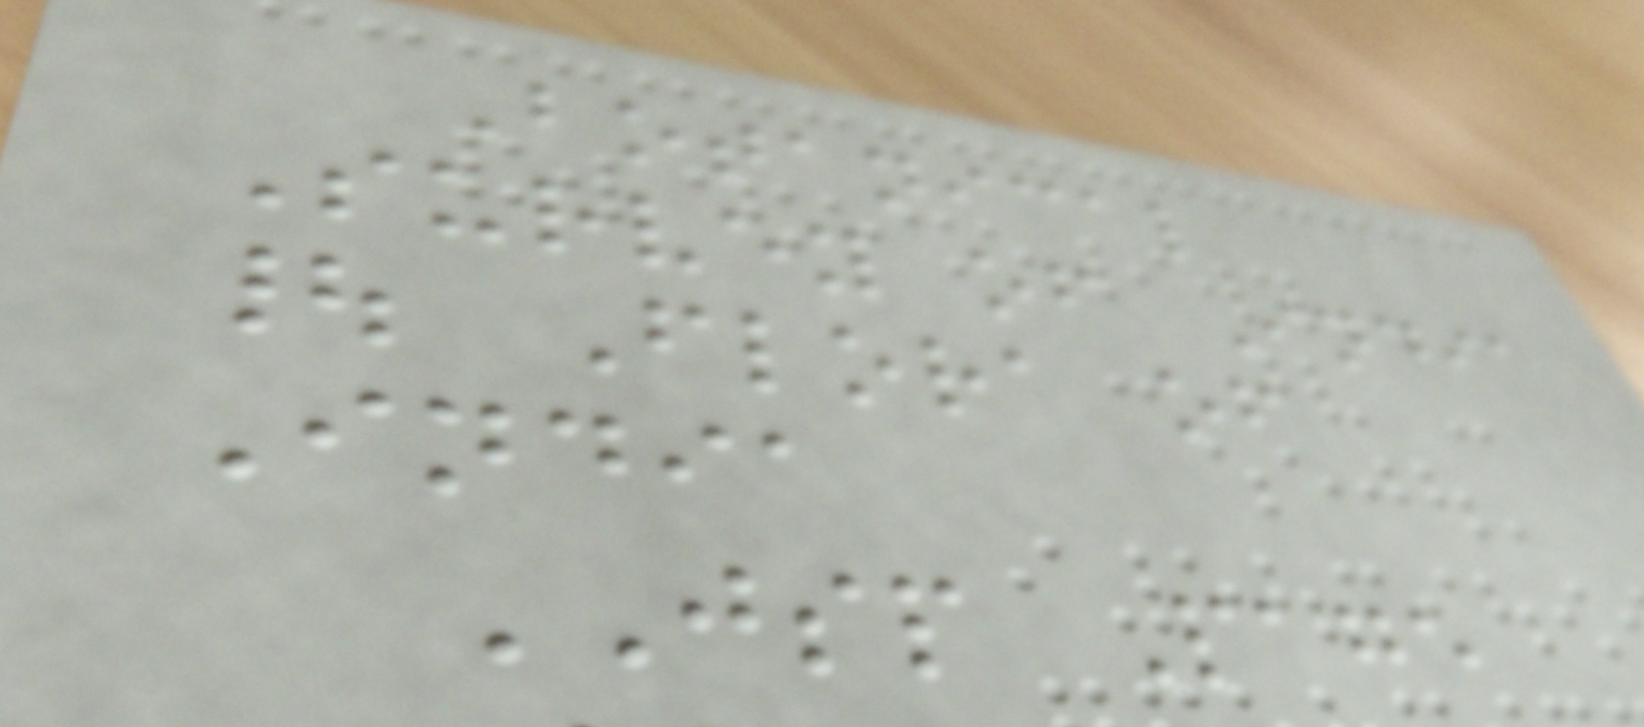Botanical
Survey of India
| Flora of
India
JSP Page
